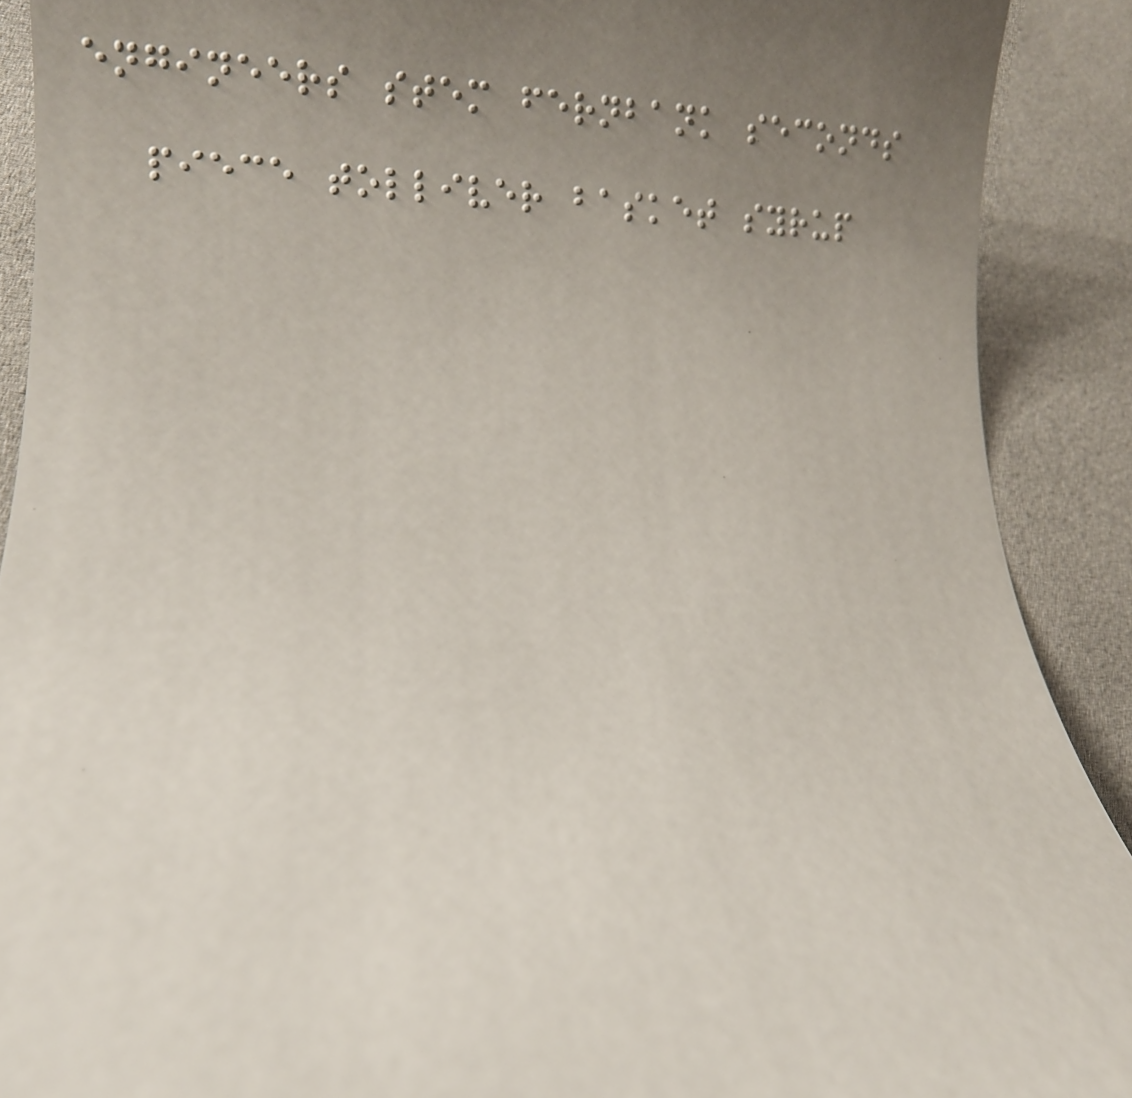engineers stem fernbank seconds
piece tolliver basket syrup
